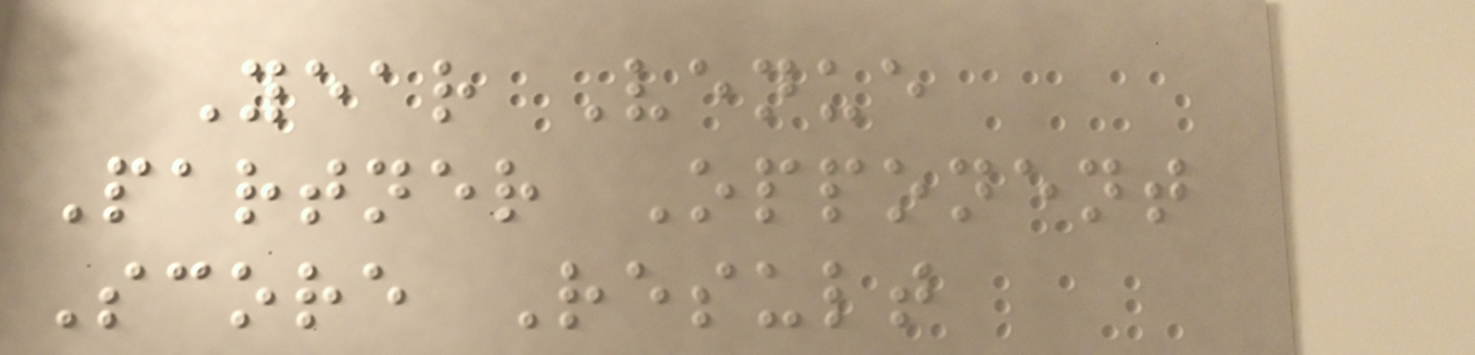Year Venue
Partner Opponent
Score Result
